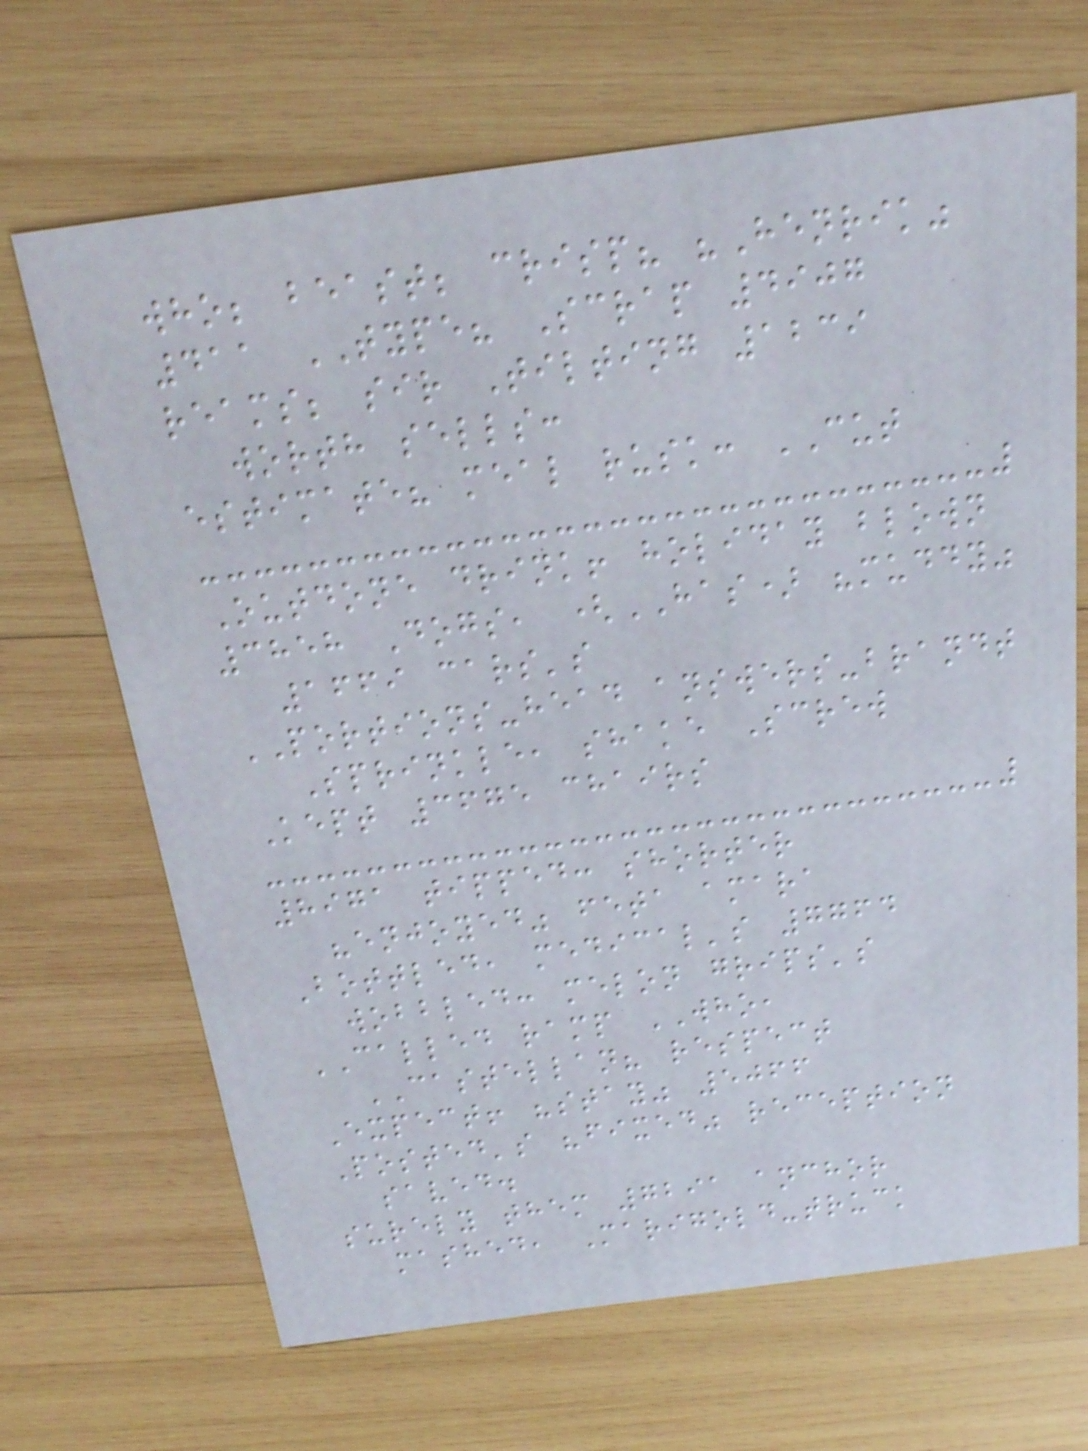who; beast; crisp? "Henrik"
411 TYPE? Scrap 4907
reams; sir Tilting 1239
worth sells:
estimate? meal rusk: CUT
Outdone drink! holiday blown
3858 Dogs, (HAS) "muddy"
1669 cars's
PORTIONS-head answers-brandt
Sprinkle, shake Screw
Kept 3675 chairs
8971 tipped: shorter
"enjoyed" feta amara
Bottled, medical's 7764
wobbled: melon grips's
CALLED ramp WHO,
CASTELLAN? respect
Expect! "stay" 5066
Posted's "fixed" reception
saved.
surely them 7291 anchor
mashed, Marigold-truck
